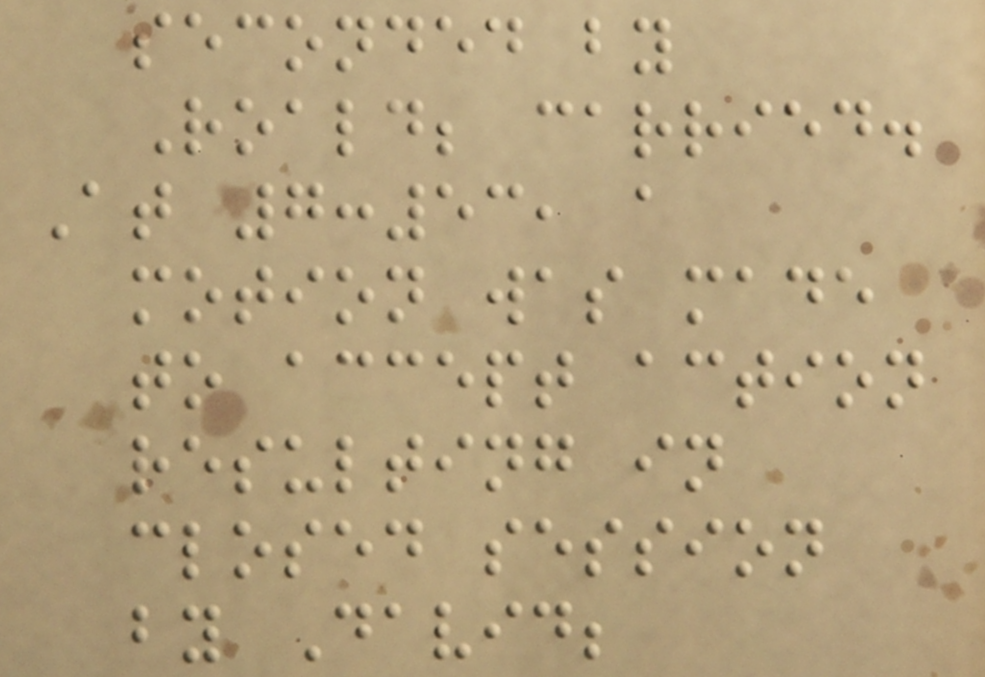seconded by
Roald; carried.
At 7:53, a
motion was made
to accept action
resulting in
closed session
by David;
